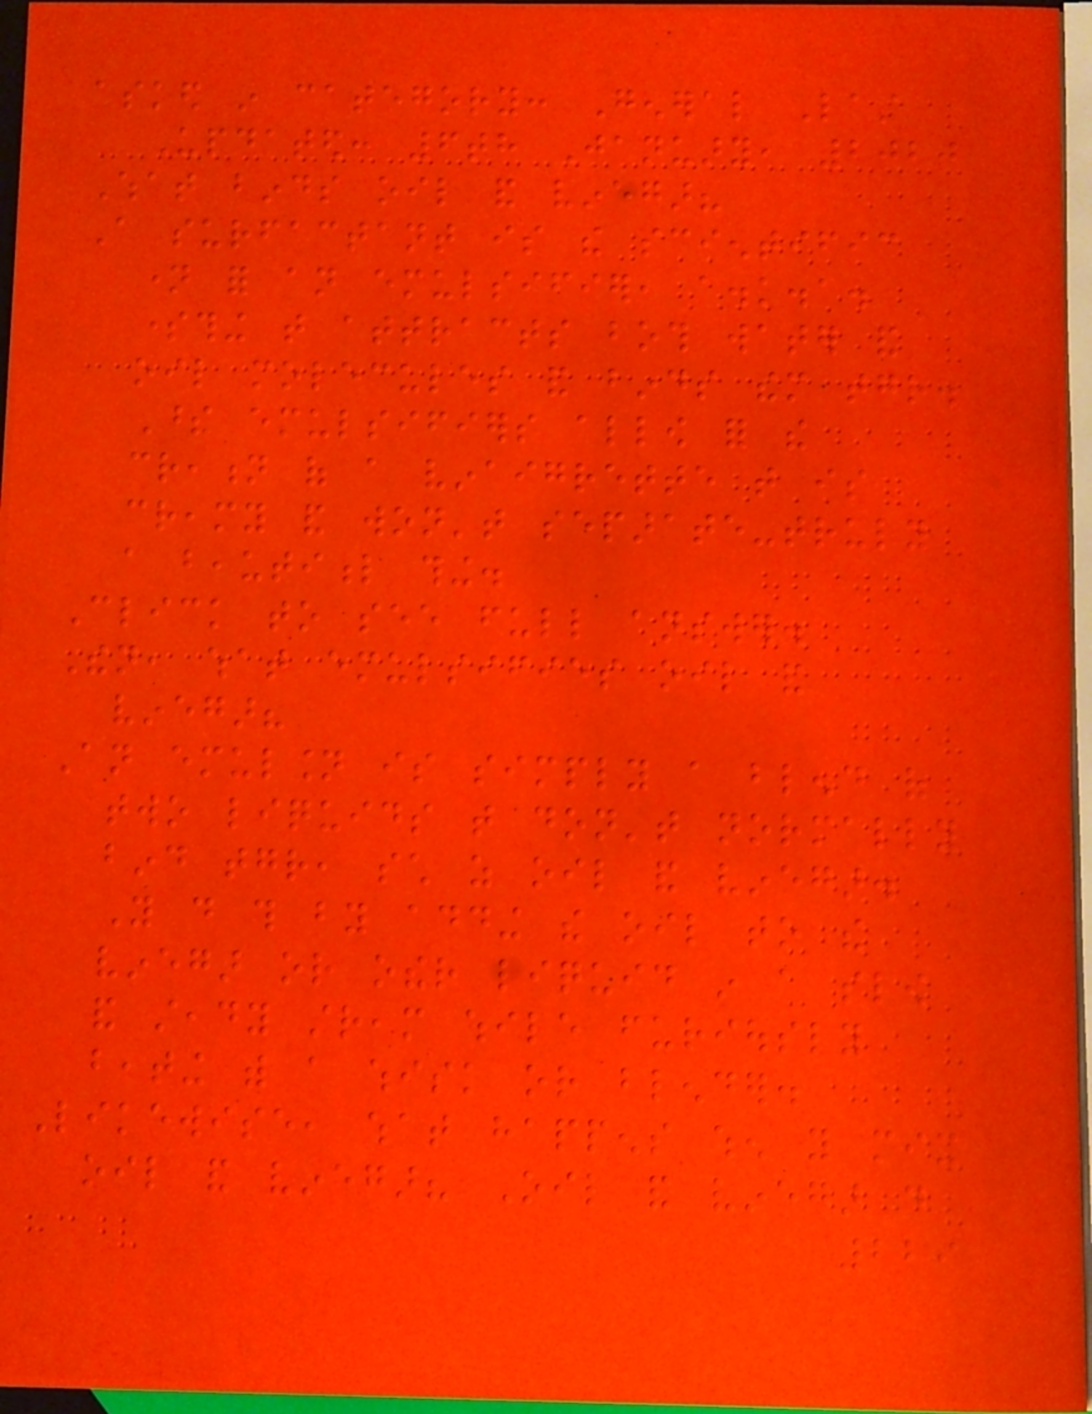asked in category: General Last
Updated: 6th January, 2020
What binds oil and vinegar?
A surfactant is the scientific
name for an emulsifier, a.k.a.
something that attracts both water and
oil molecules and binds them together.
These emulsifiers allow for the
creation of a vinaigrette that is
creamy and won't separate-truly
a beautiful thing.
Click to see full answer.
Then, what emulsifies oil and
vinegar?
An emulsion is simply a blend of
two liquids that don't normally
bind together, such as oil and vinegar.
You do this by adding the oil to the
vinegar or other liquid in a slow
and steady stream while furiously
beating with a whisk or blender.
Likewise, what happens when you mix
oil and vinegar? Oil and vinegar do
229
